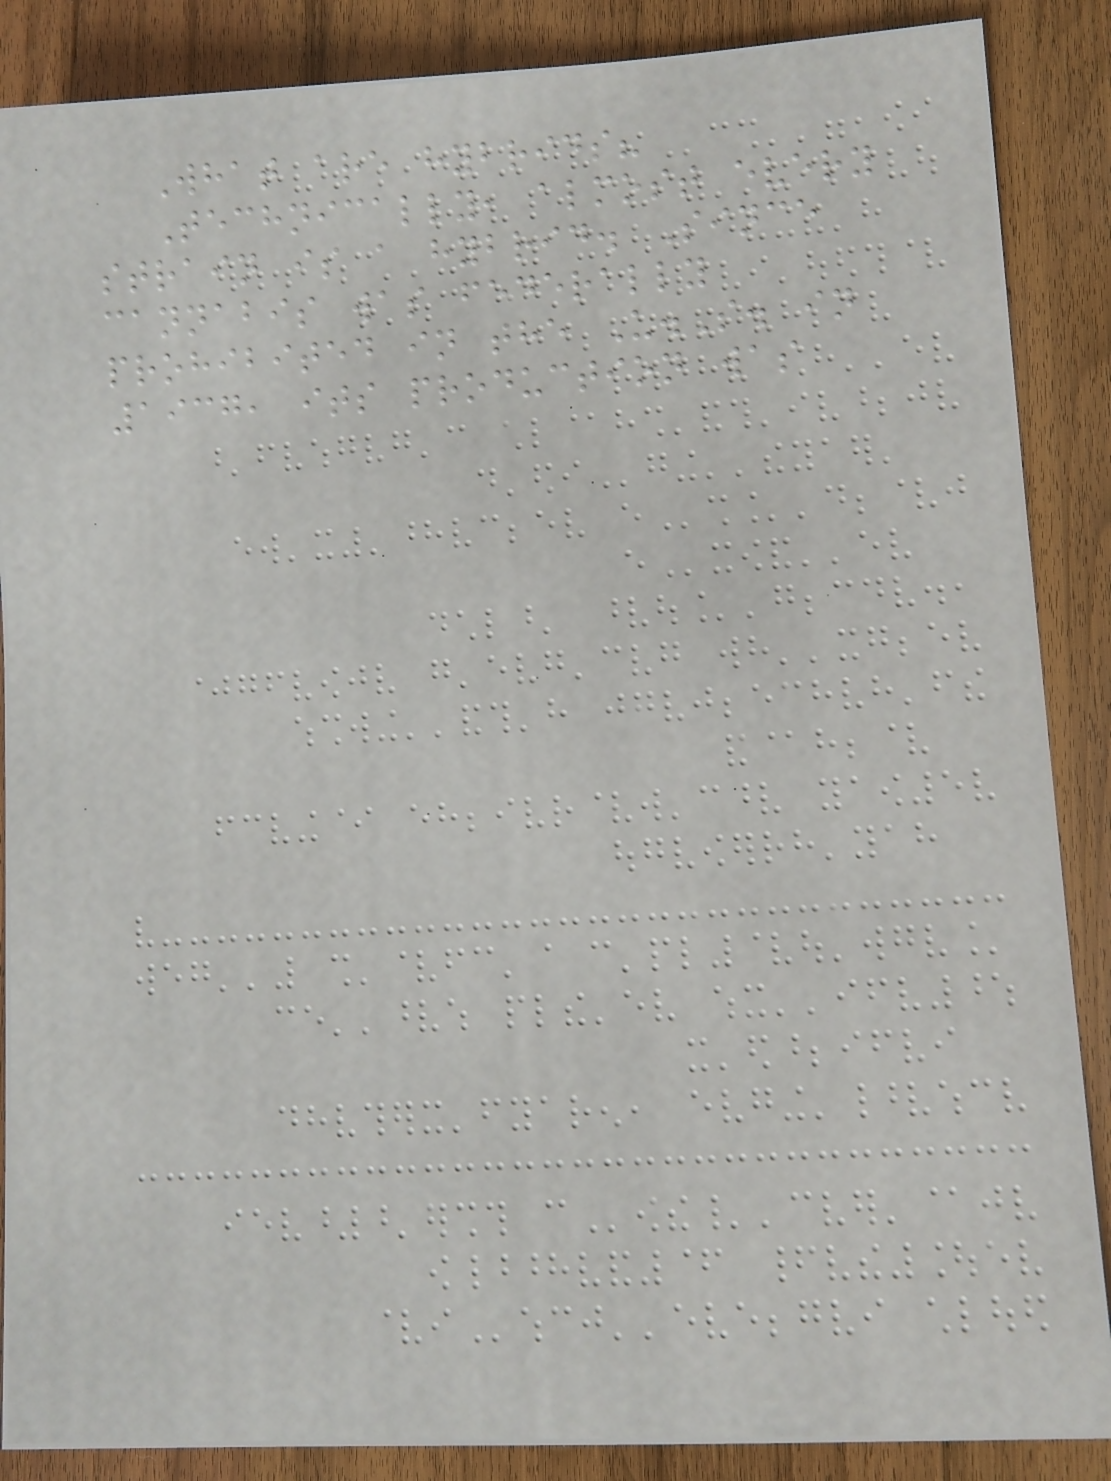What are hybrids?
Technically, almost every
strain is a hybrid. Since
cannabis was federally
prohibited in the U.S. in
1937, its production was
